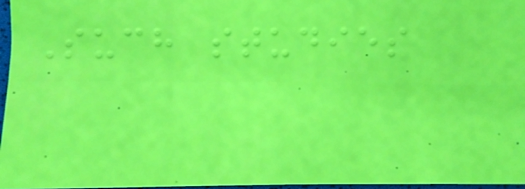Such studies
